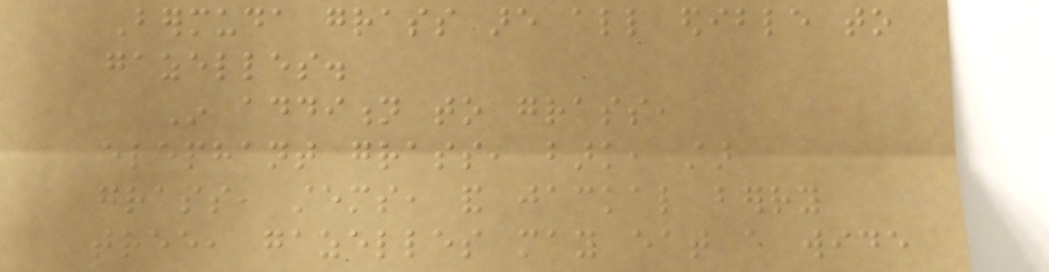Bermuda grass are all edible to
gazelles.
In addition to grass,
elephant grass, bark, star
grass, stems, and jackal berry
tree, gazelles may eat a wide
